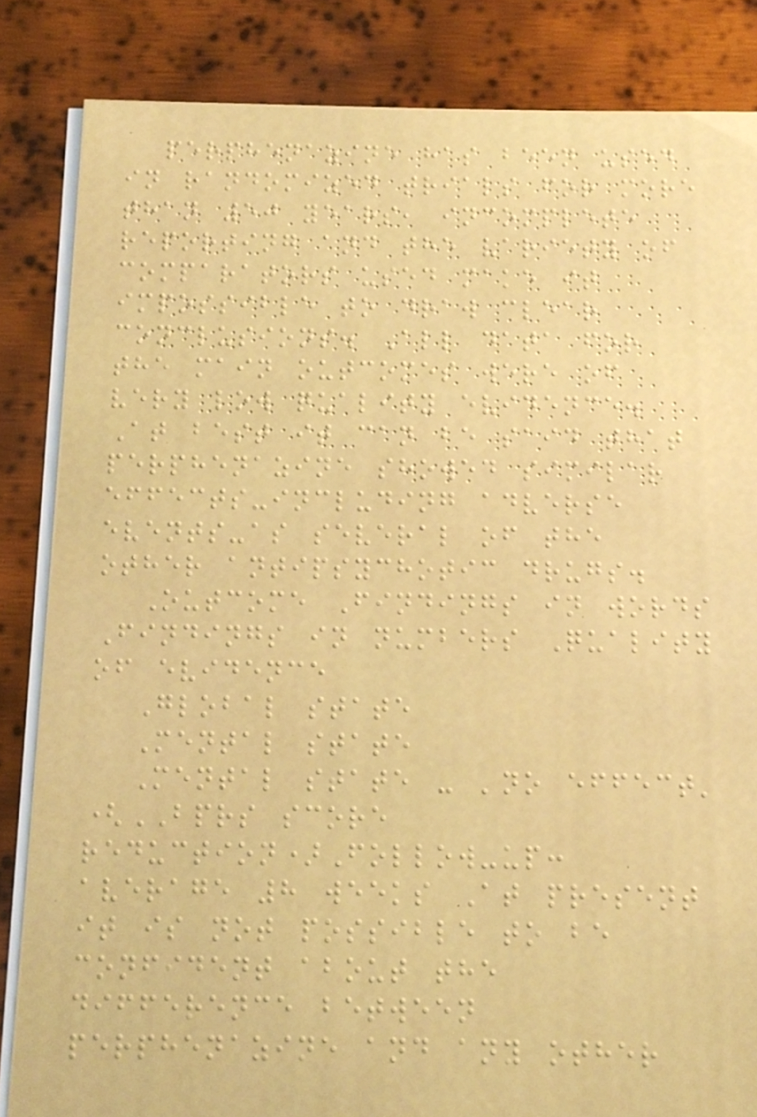perphenazine has been used
in randomized trials for more
than 50 years, incomplete
reporting and the variety of
comparators used make it
impossible to draw clear
conclusions. All data for
the main outcomes were of
very low quality evidence.
At best it can be said that
perphenazine showed similar
effects-including adverse
events-as several of the
other antipsychotic drugs.
Outcome Findings in words
Findings in numbers Quality
of evidence
Global state
Mental state
Mental state - 'no effect'
(BPRS score
reduction)Follow-up:
average 8 weeks At present
it is not possible to be
confident about the
difference between
perphenazine and any other
